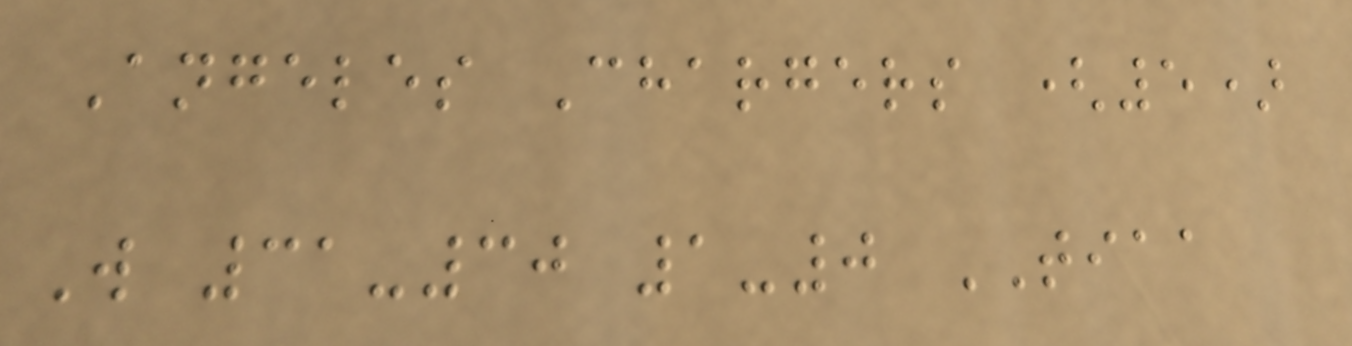Angeles Chargers (5)
W 31-30 1-0 TIAA
